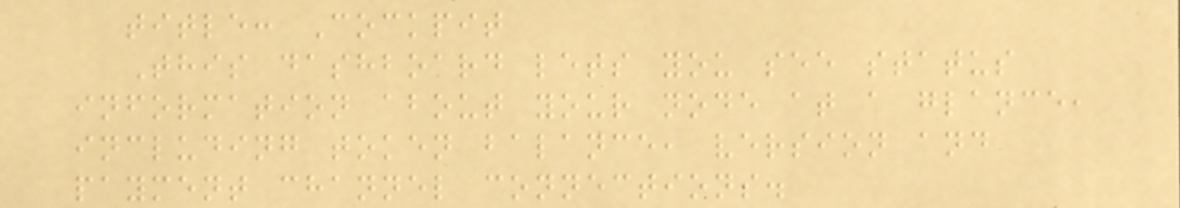title: Cockpit
This dashboard lets you see status
information about your node at a glance,
including token balance, version and
payment channel connections.
